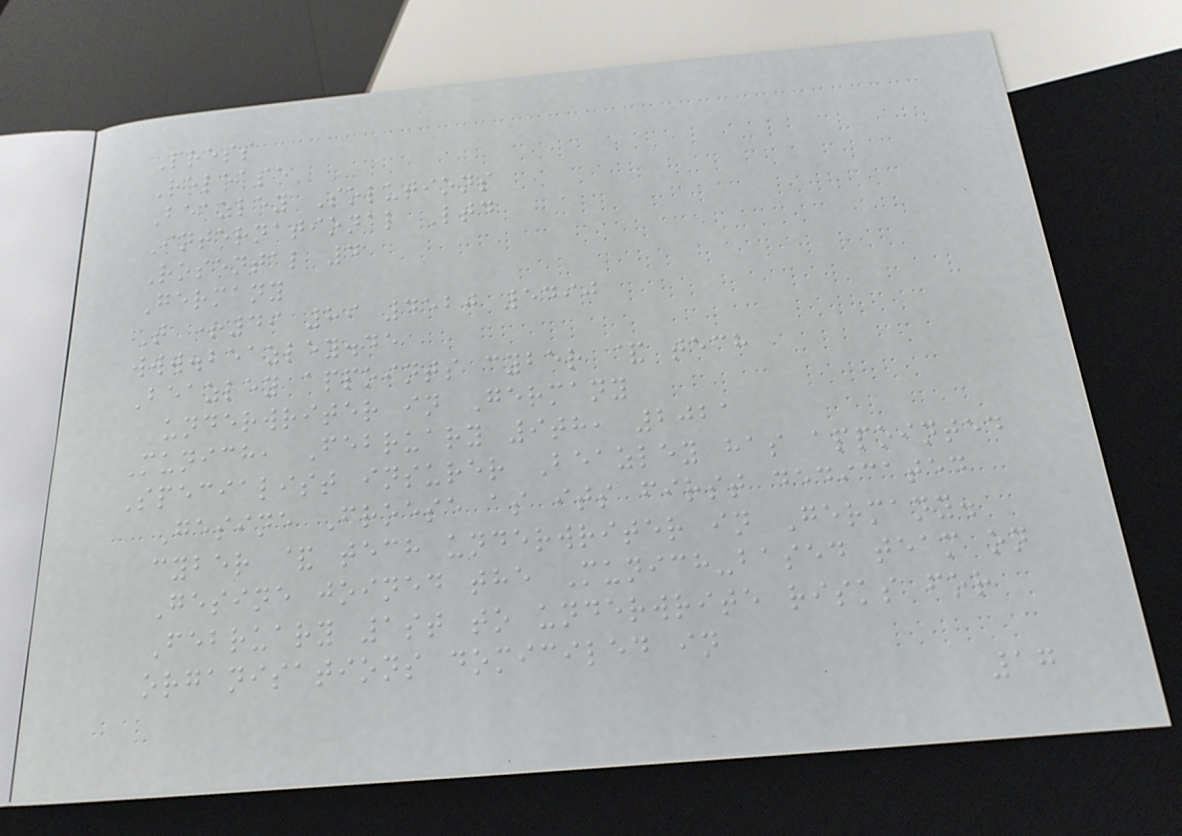Press
Release
Beazley Solutions
International Ltd
Rosental 4
Germany
T +49 89 4520 5490
www.beazley.de
Beazley appoints cyber & tech
underwriter in Germany
Munich, February 9th, 2021
Specialist insurer Beazley has appointed
Gesine Froese as its first dedicated
cyber & tech underwriter in Germany.
Gesine joined the Munich-based team on
February 1st to underwrite risks for
organisations domiciled in
17
